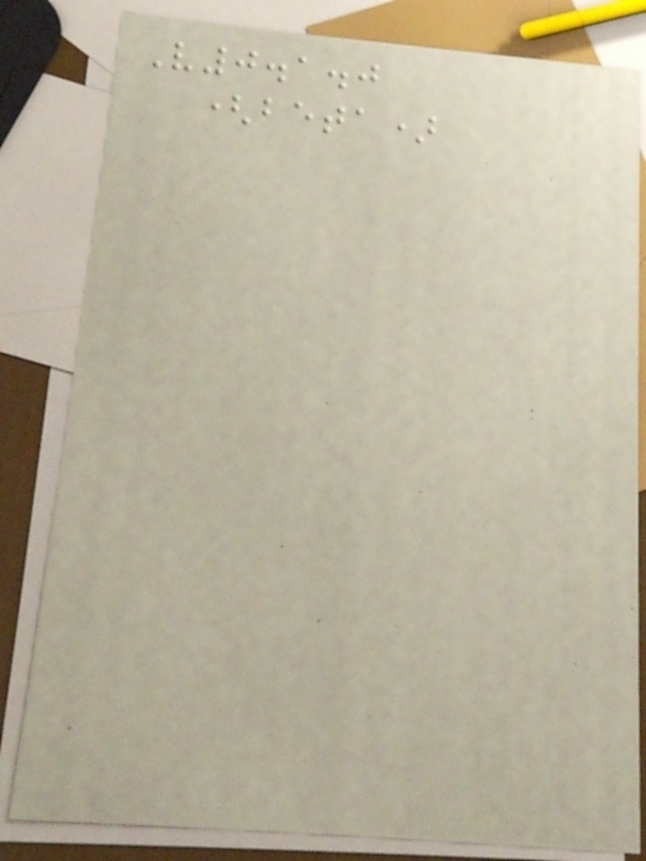V0.1.0
(beta)
